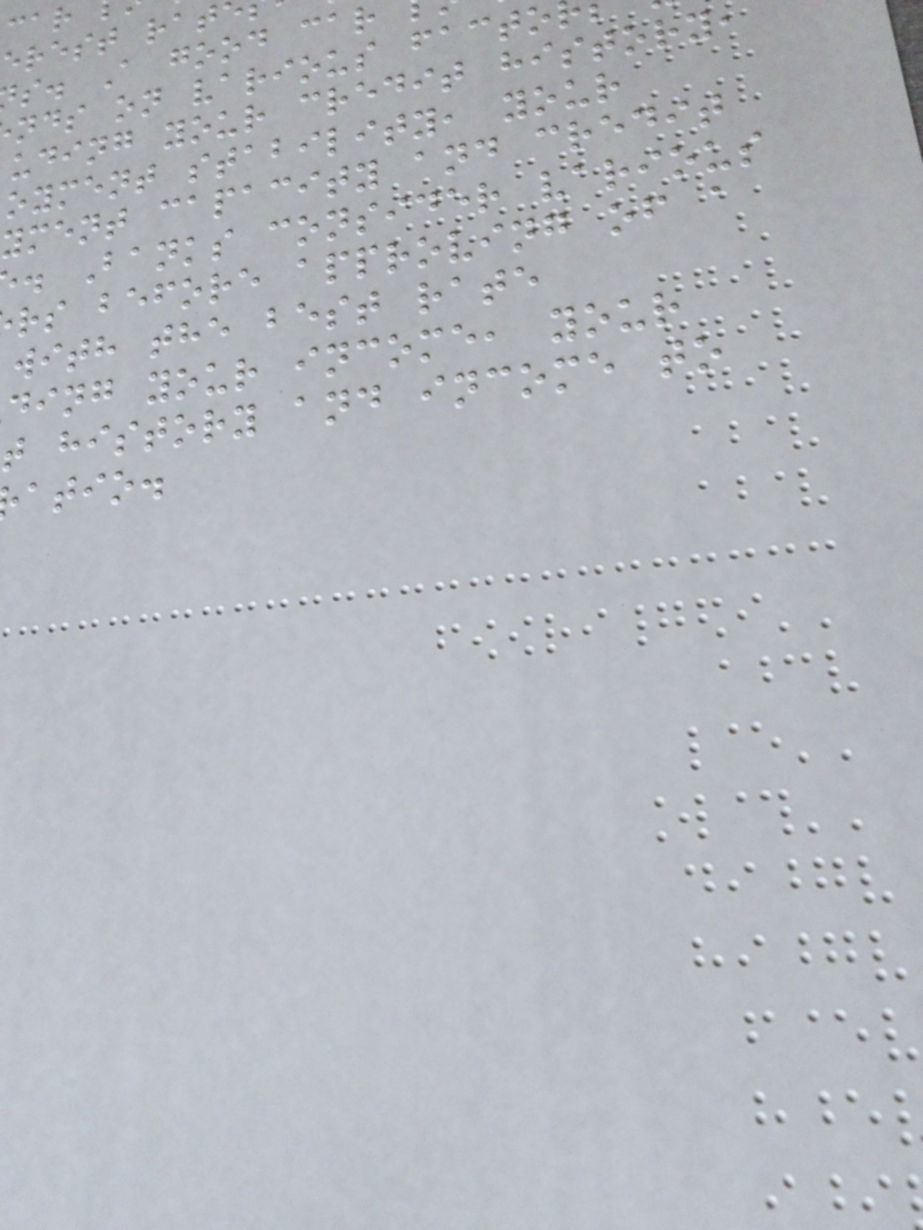erest rat
s. A good car
nds on various facto
uding your credit history,
oyment stability, your
yment capacity and credit
. Banks consider various
rs before approving of a
with the best rate
ding your income, your
t history and income to
atio.
